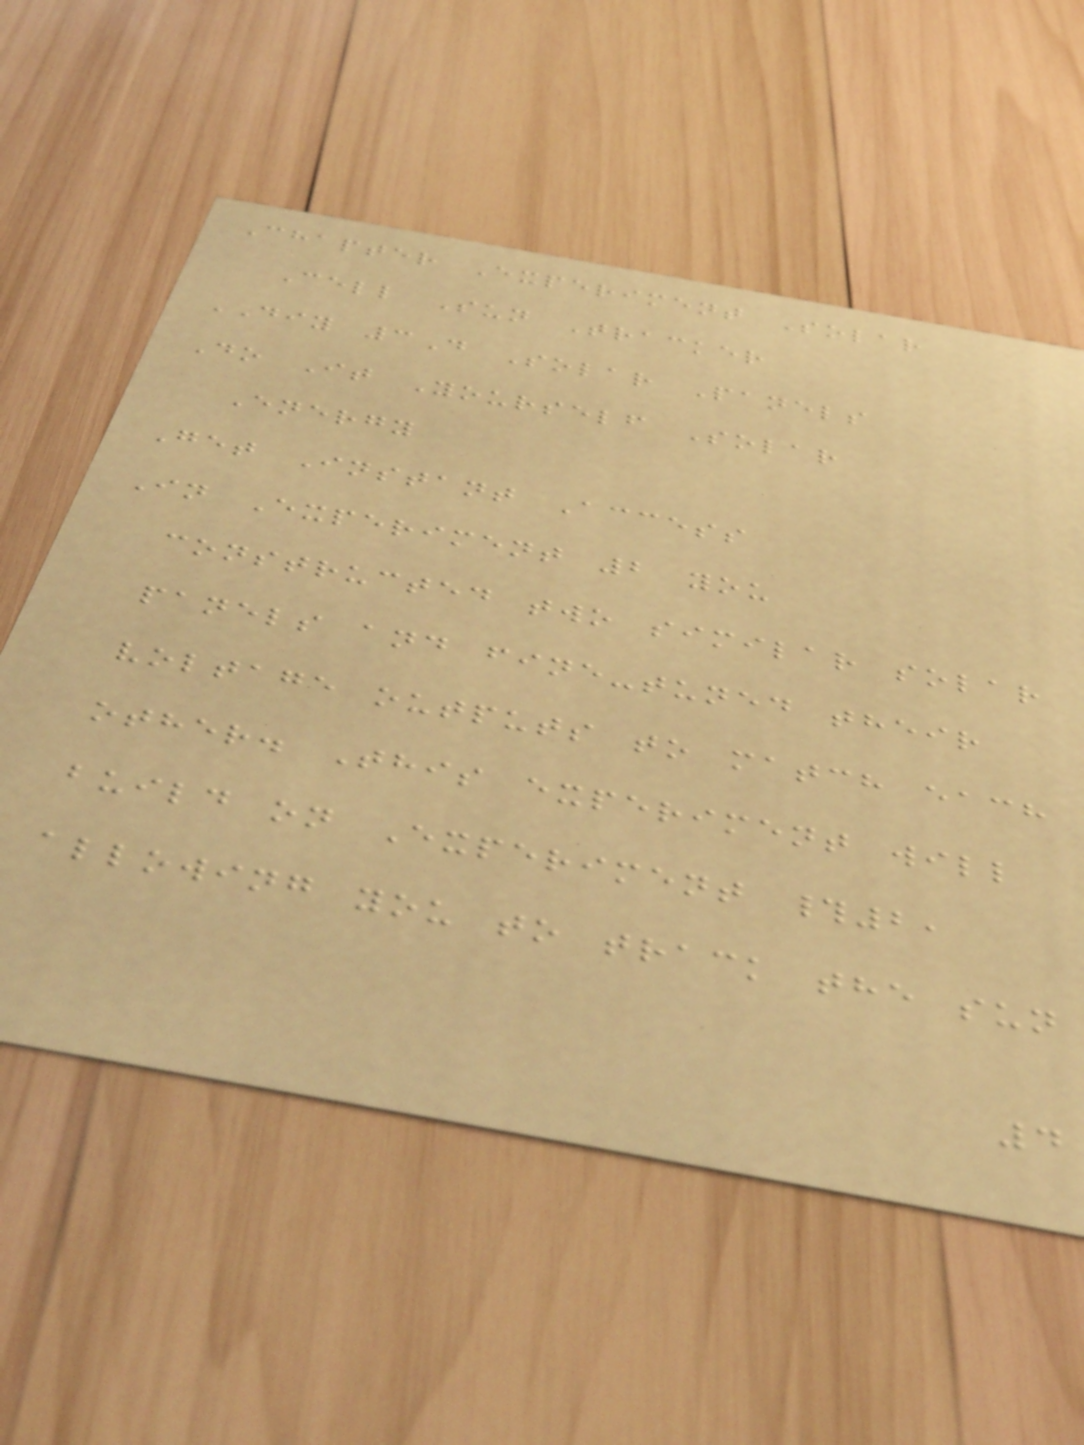Chapter Experiment Solar
Cell Sun Tracker
DIY 3D Solar Panels
Do It Yourself Solar
Energy
Get Instant Access
In Experiment 2 you
constructed two similar solar
panels and fine-tuned their
voltage outputs to match each
other. This experiment will
build on Experiment #2,
allowing you to track the sun
4
